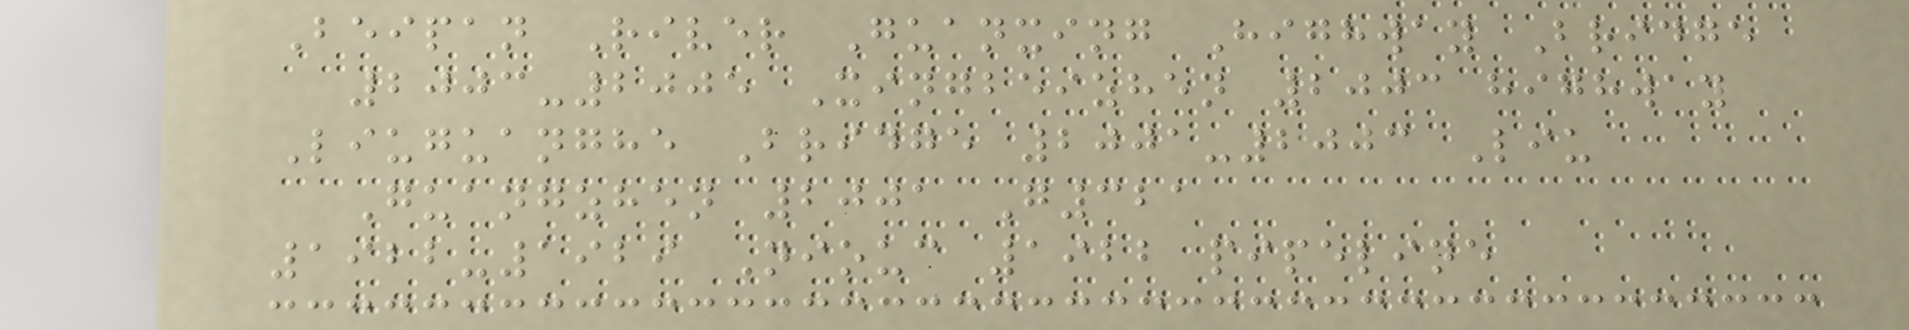Beipan River Guanxing Highway Bridge
2003-2005 Xingbeizhen 2003 highway
Liuguanghe Bridge 2001-2003 Liu
Guangzhen 2001 G321
1922-1929 Niouc 1922 pipeline
